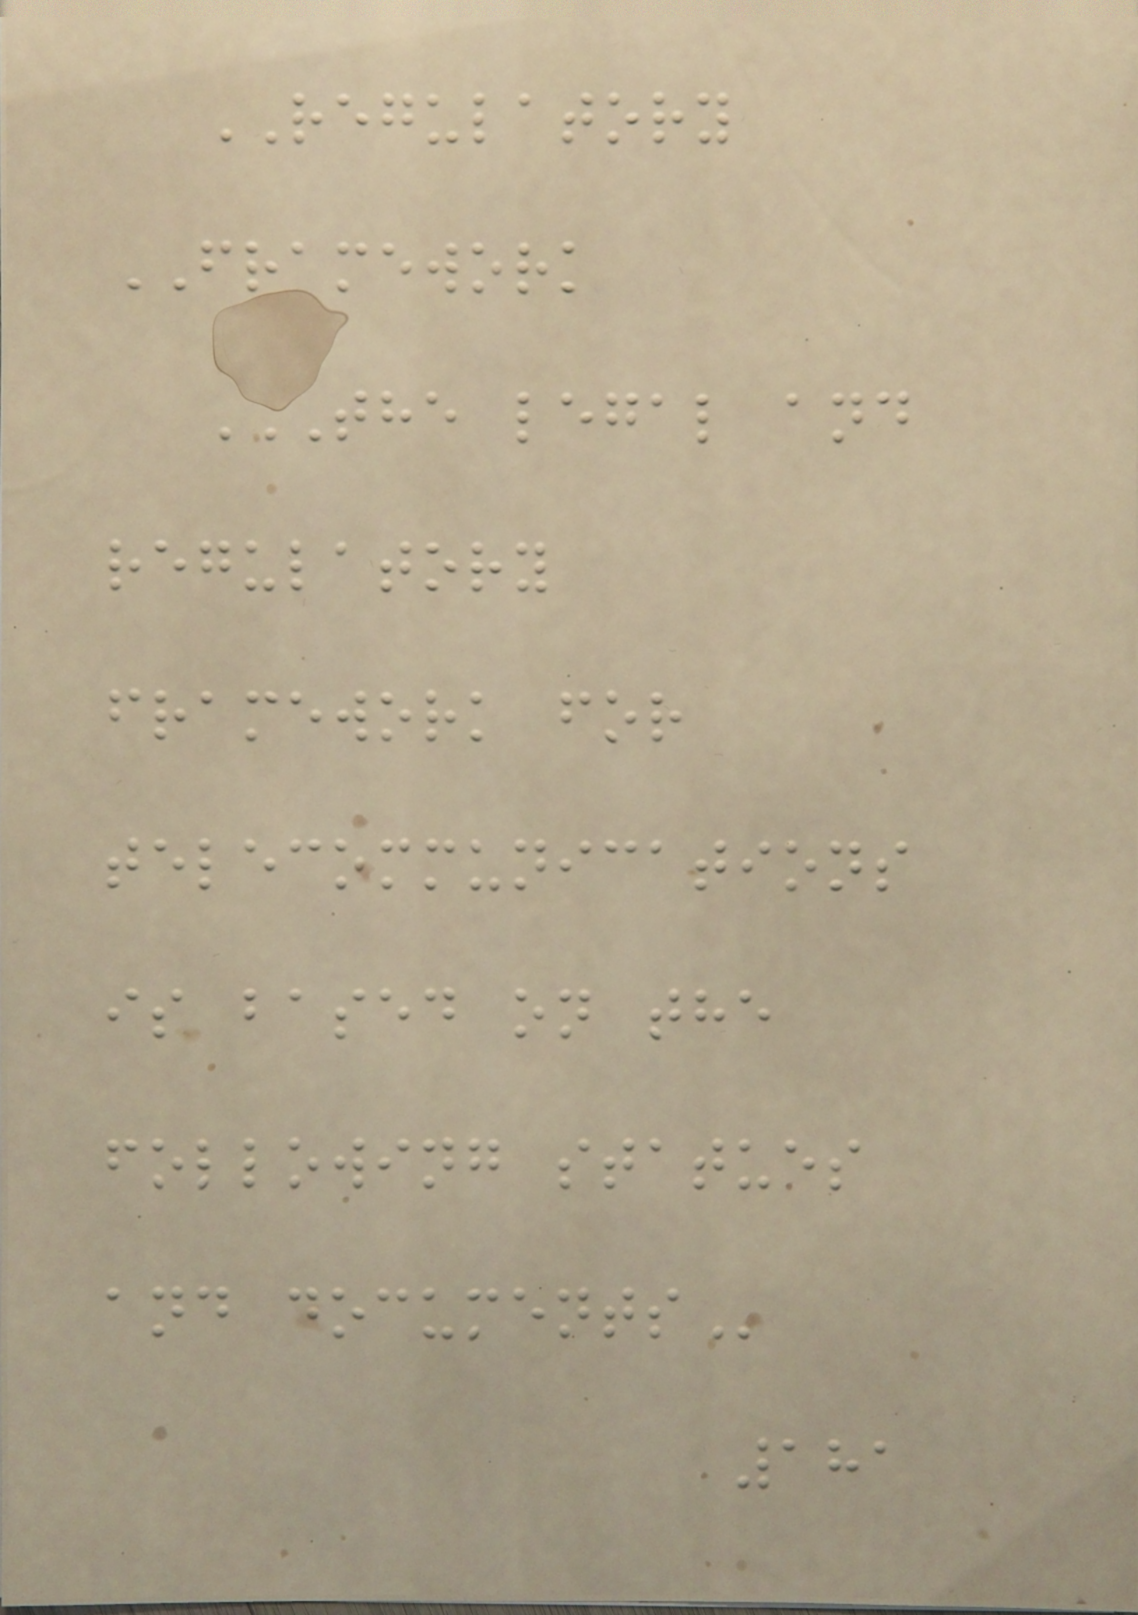REGULATORY
FRAMEWORK
THE LEGAL AND
REGULATORY
FRAMEWORK FOR
TELECOMMUNICATIONS
IS BASED ON THE
FOLLOWING STATUES
AND DOCUMENTS
181
